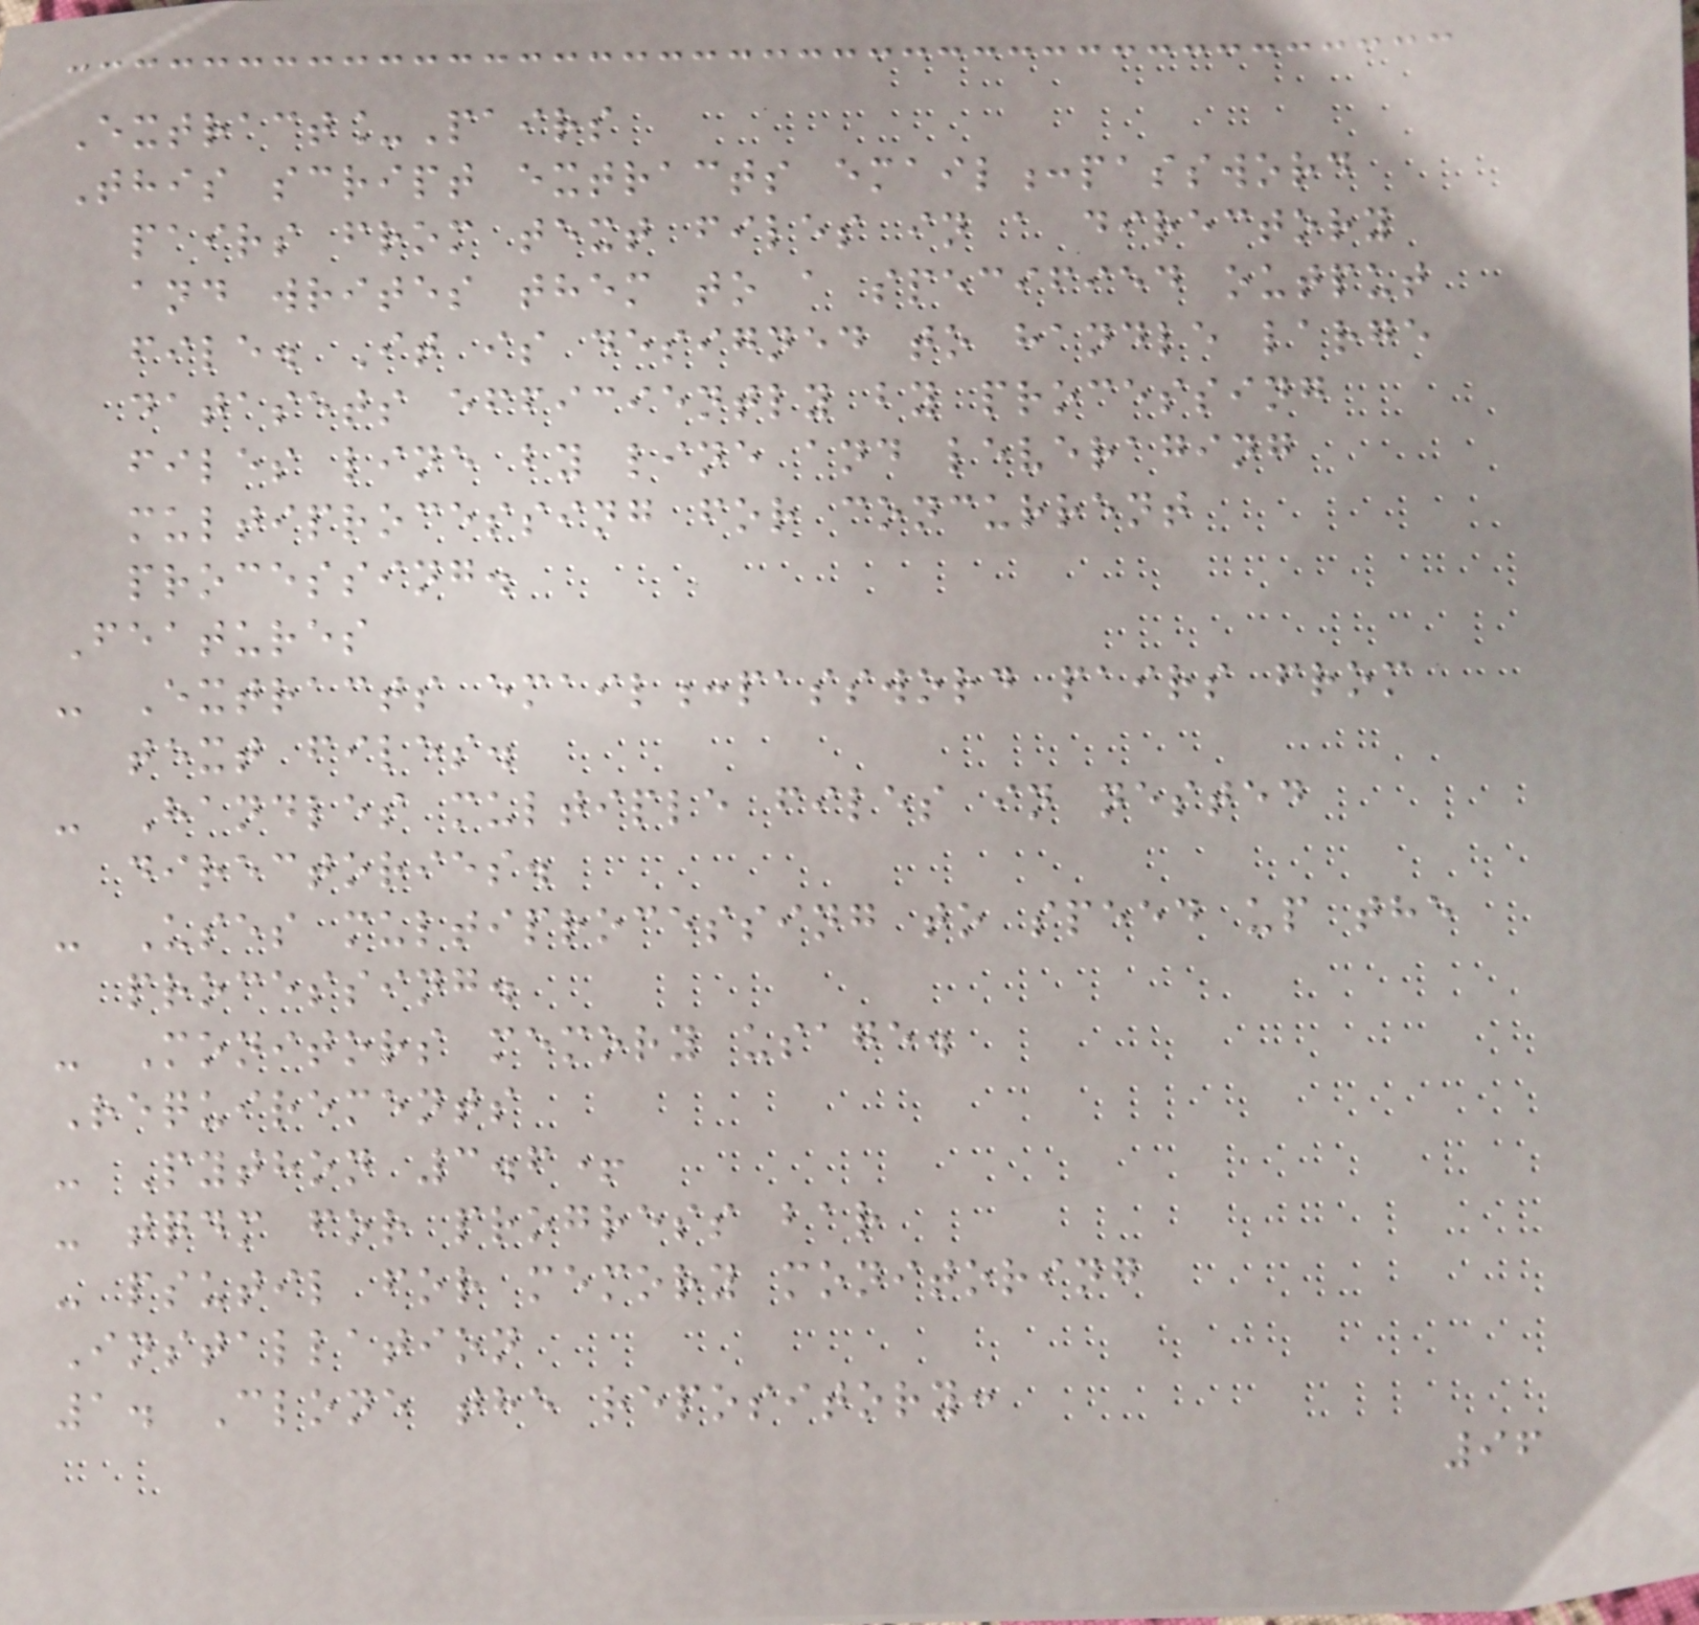Extract_Pairs
This script extracts email:password
pairs from text files in a directory
and writes them to a specified output
file. It is designed to handle large
datasets efficiently by processing
files line by line and leveraging
multiprocessing for concurrent
processing.
Features
- Extracts email:password pairs from
text files.
- Handles multiple files in nested
directories.
- Uses multiprocessing to speed up the
processing.
- Monitors memory usage.
Requirements
- Python 3.6+
- tqdm for progress bar
- psutil for memory monitoring
Installation
1. Clone the repository:
96
